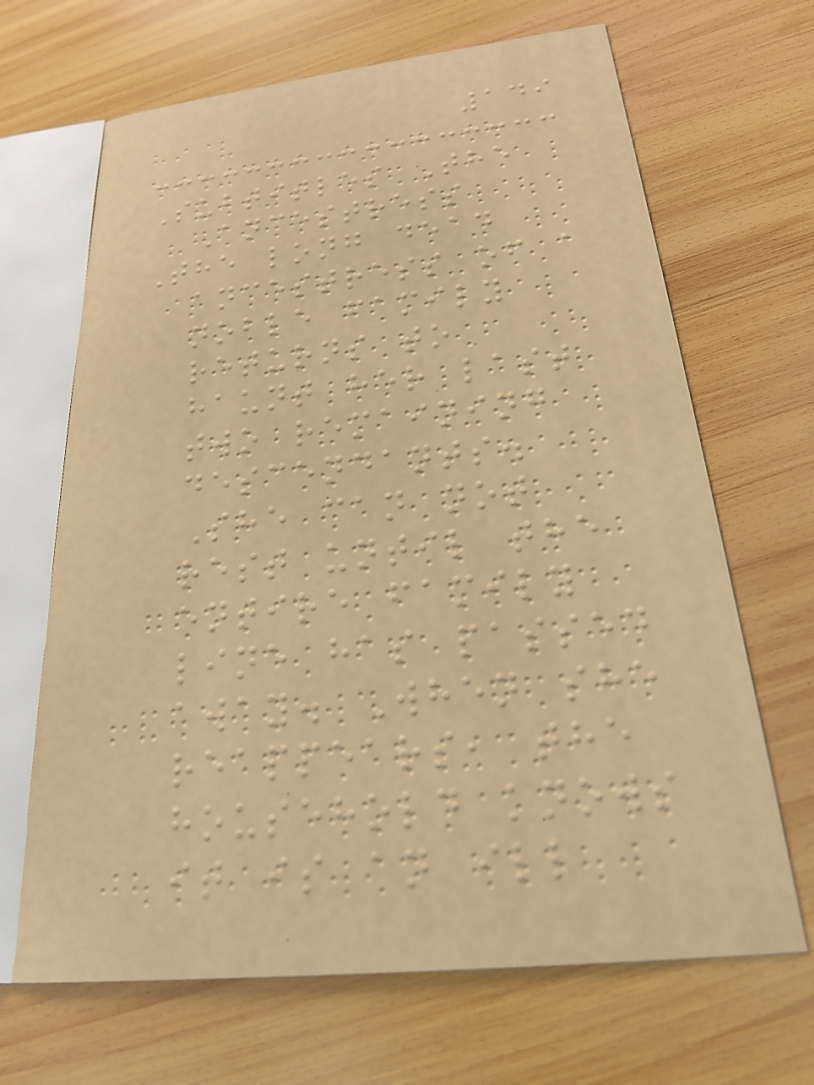149
Subtitles The
Ancestress
The long dead
ancestress of a
noble family
returns to
haunt her last
two remaining
descendants.
She can not
rest until the
entire family
line has passed
away. When she
reappears, the
household knows
it is an ill
